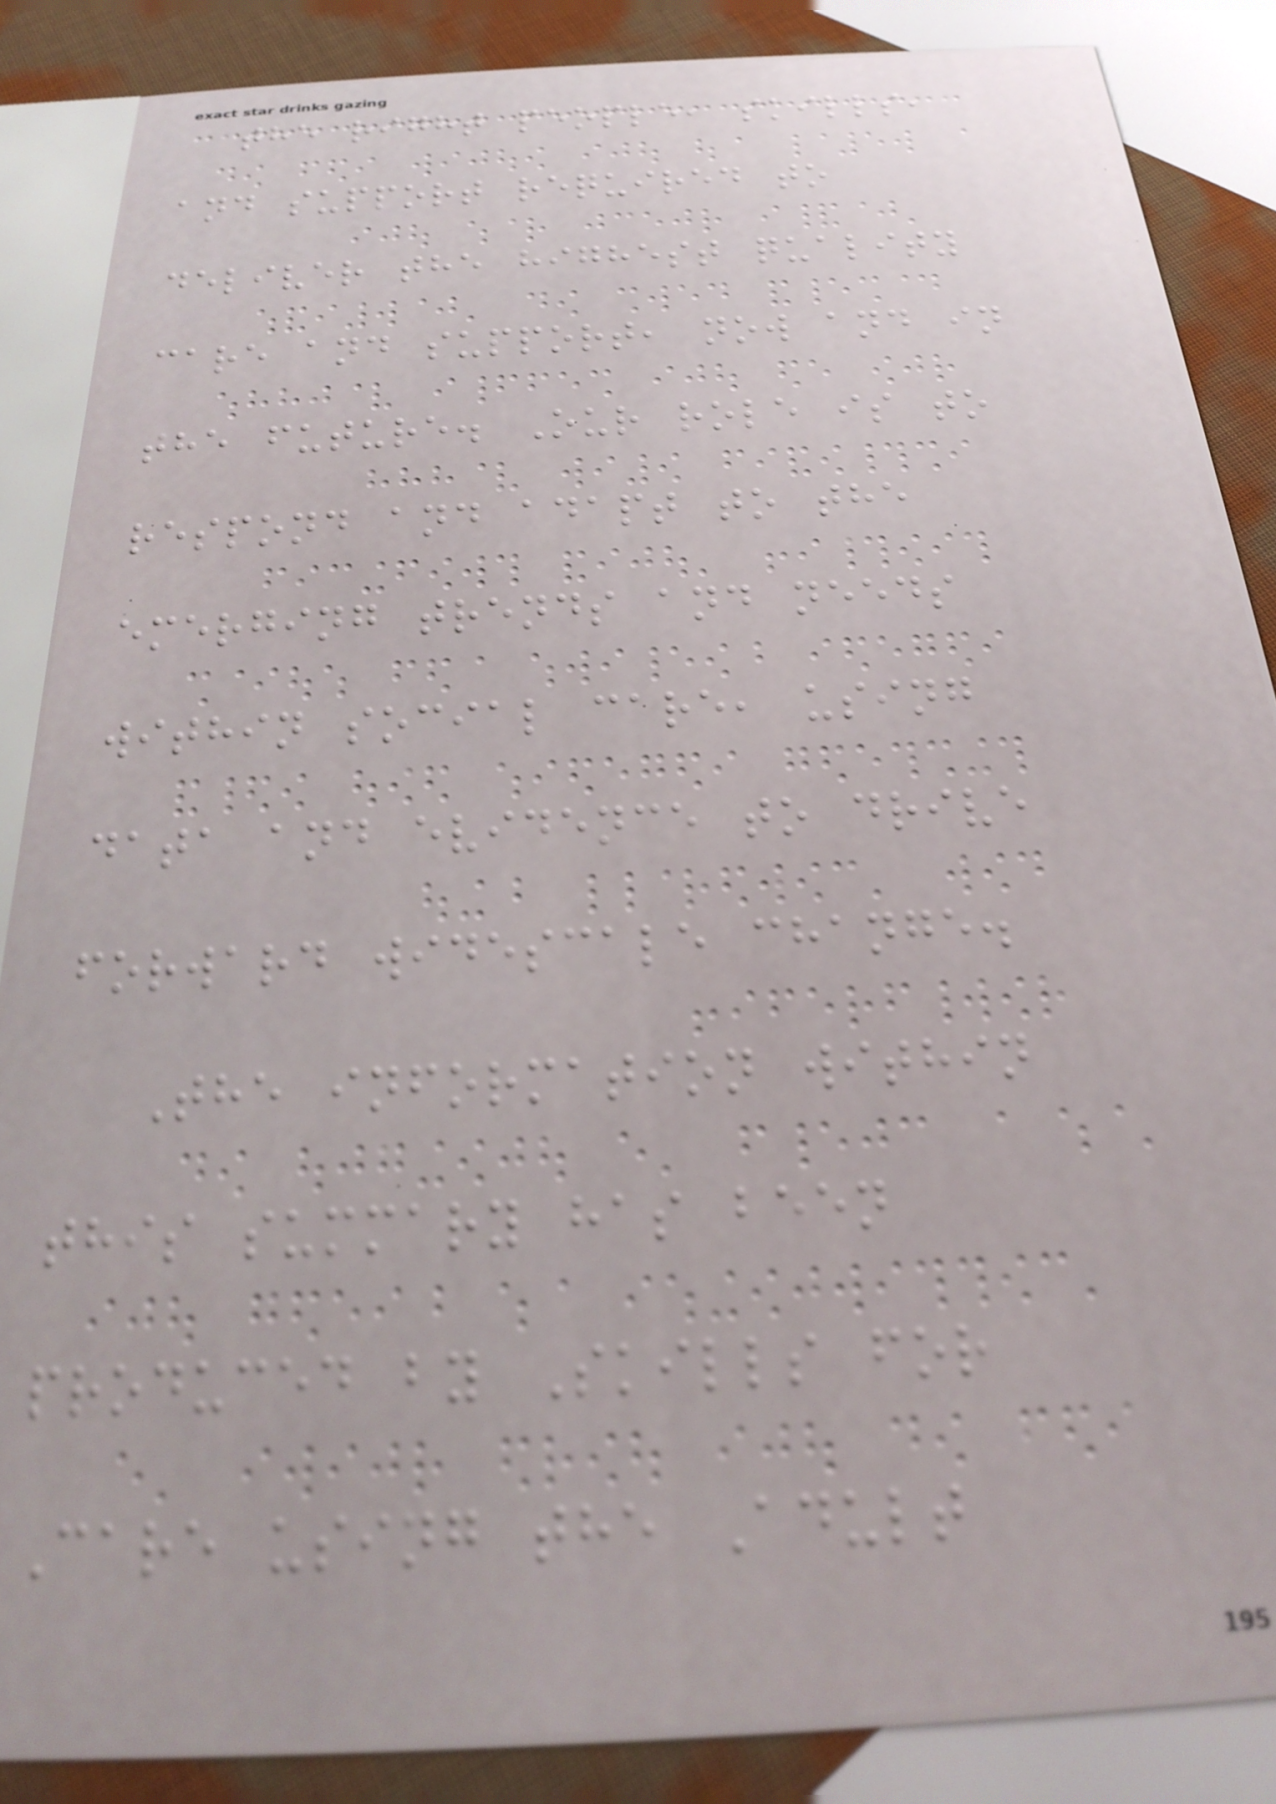the right people, skills,
and support required to
deliver the highest quality
care and support, now and in
the future. Our role is to
respond and adapt to the
emerging trends and needs
within social care, using
data and evidence to drive
forward widescale change.
The information within
this summary has been
produced by Skills for
Care using the Adult
